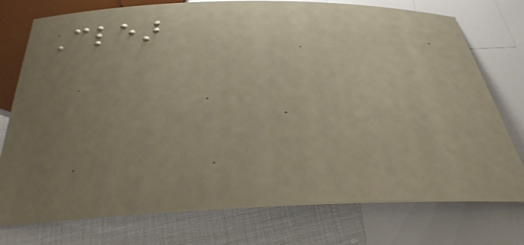Clear
